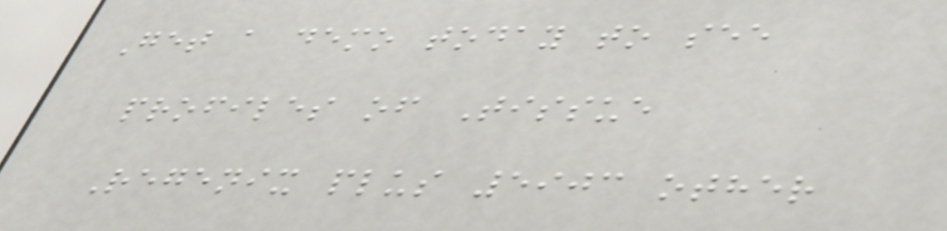Get a demo today to see
profiles of Tissue
Regenix plus 5903 other
